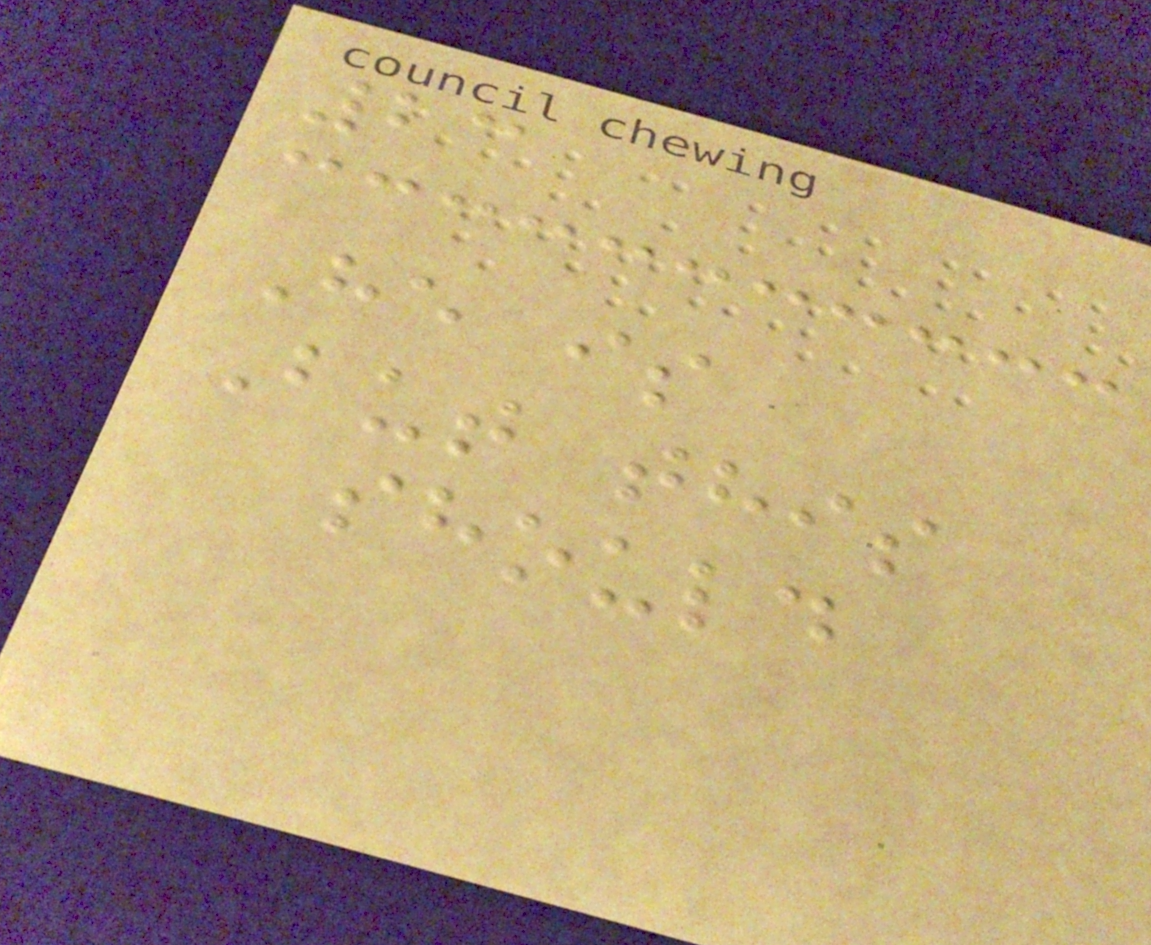23
He is
But this
should
